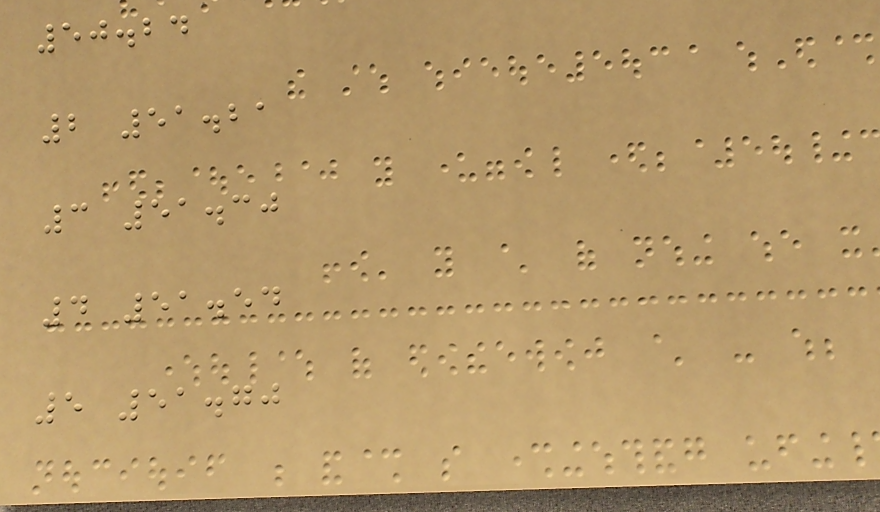50.24
2 51.21
3 51.30
4 51.54
5 51.70
